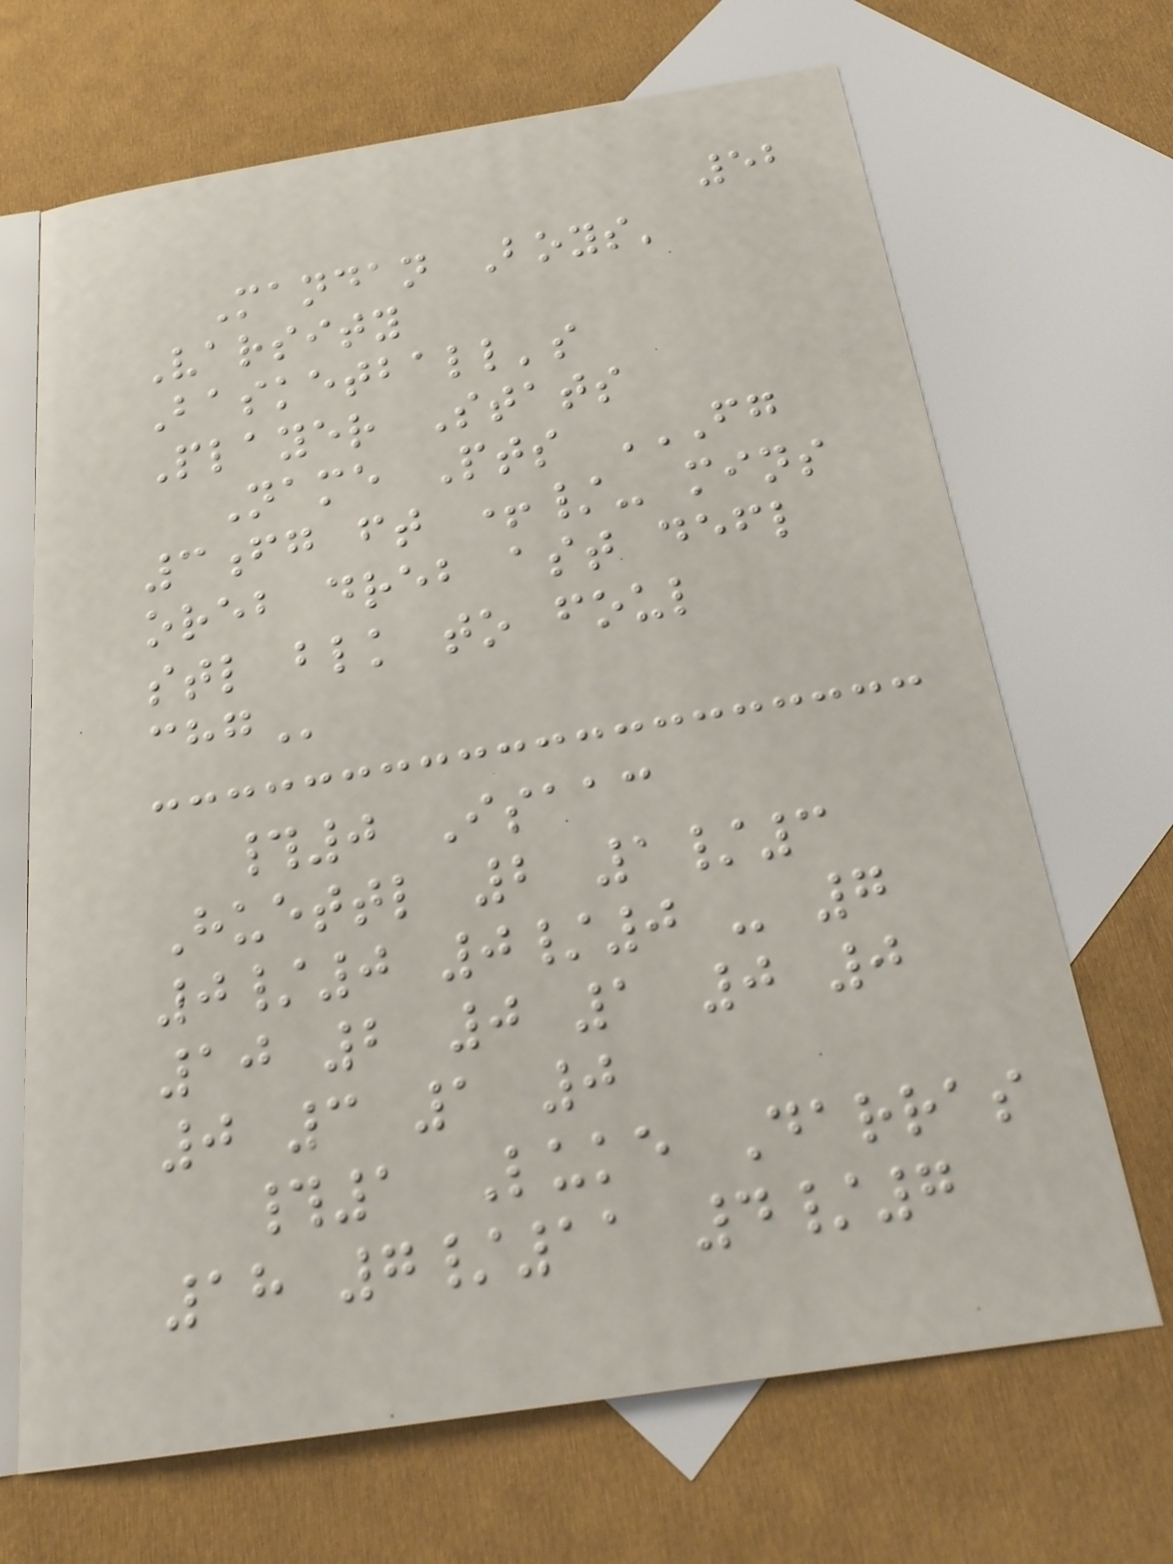52
Mandan Boys'
Varsity
Basketball's
Player Stats
Name Pts FG
3FG FT +/- MINS
OREB DREB AST DEFL
STL BLK TO FOUL
CHG
#0 Isaac
Huettl 2 1/3
0/0 0/0 - 7
10 2 0 1 0 0
0 3 1 0
#1 Luke Darras
18 7/11 4/7
